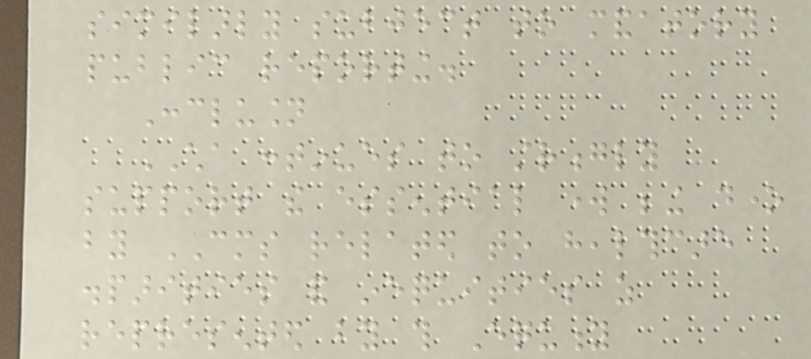similarly subject to mandatory
public reporting.
Conclusion
CHA continues to strongly
support the essential work being done
by CMS related to healthcare
disparities and inequities as
represented by this Equity
